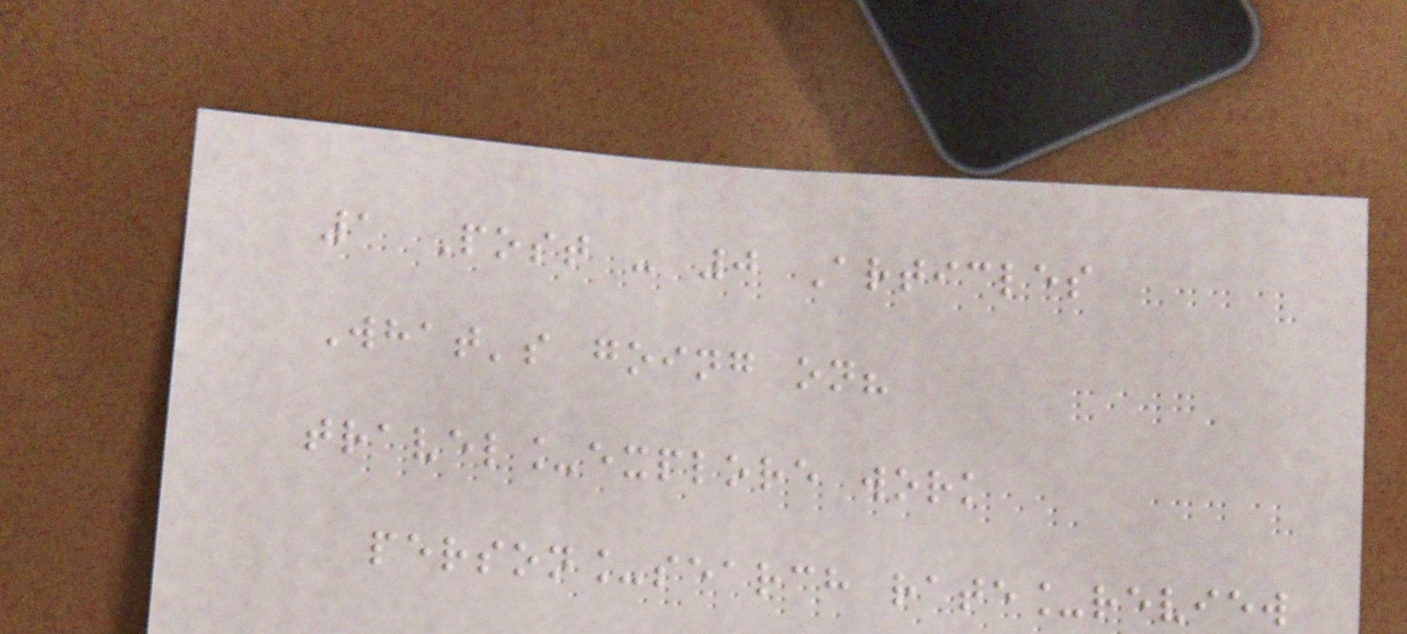1 Post - 0 Articles
What's going on?
travel_explore work
person_search rate_review
